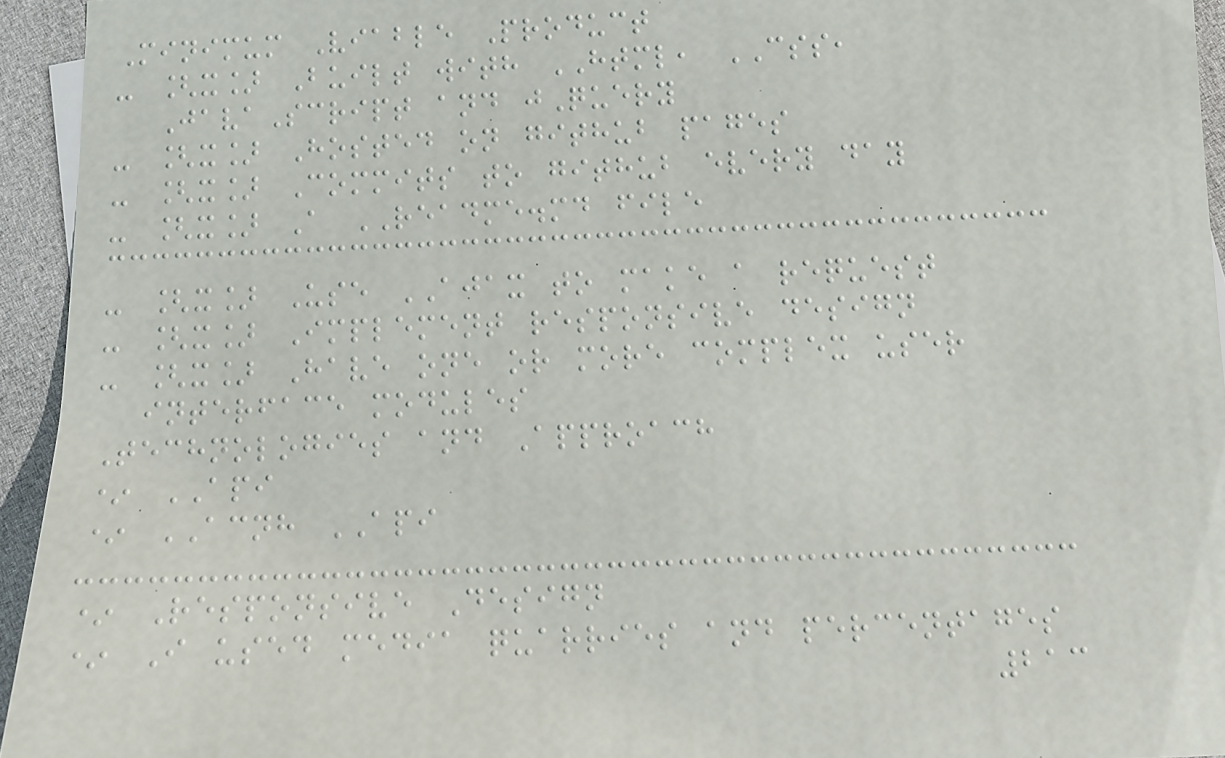Minimum Viable Product
- [x] Built with HTML, CSS,
JavaScript and jQuery
- [x] Hosted on github pages
- [x] Commits to github every day
- [x] A README.md file
- [x] Use AJAX to make a request
- [x] Implement responsive design
- [x] Have one or more complex user
interface modules
Technologies and Approach
* API
* ACNH API
* Responsive Design
* I used media quarries and percentages
213
